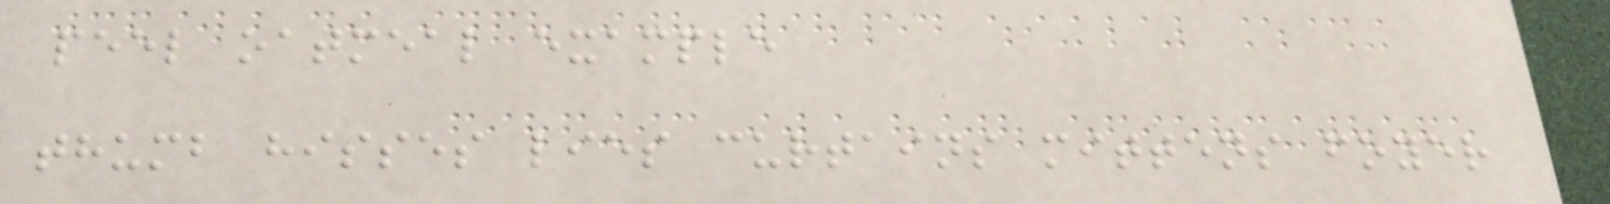peel oatmeal example
thumb hisses lies curtains mittens foyer
